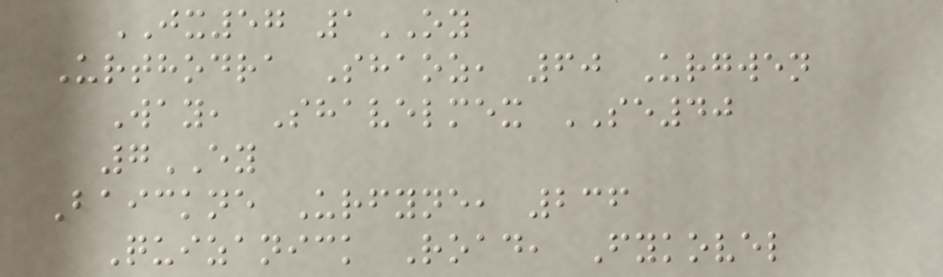JX57 1OY
Urthodra Shaoz, 60 Urgwen
Way, Shavelmex SE40
7EY
Baickne Urfyne, 236
Quizanick Road, Fykovel
